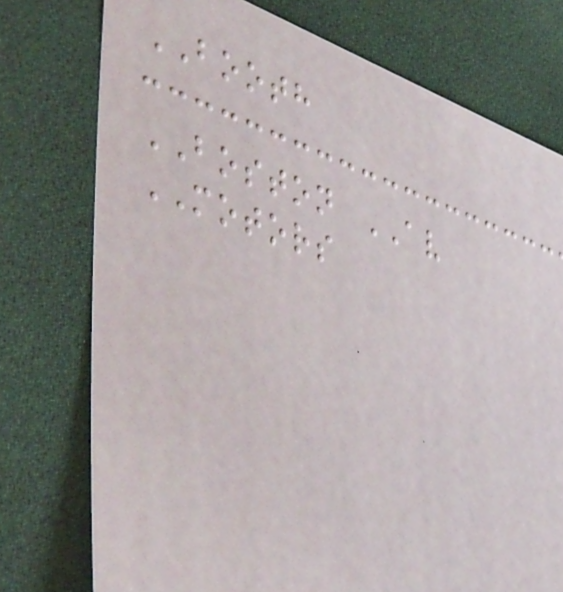BOOTH
BOSTON AV
MOTORS
